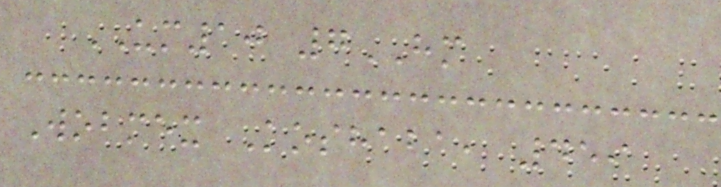UM10 7HM
Wobmex Koshaba, 459
